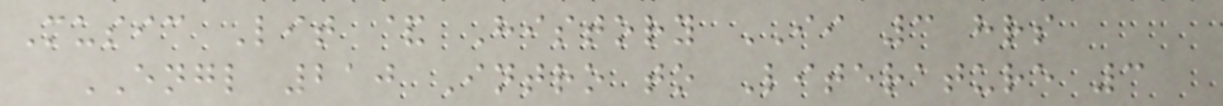Music Lit & History II 3 hrs
ENGL 210 Intro to Literature 3
